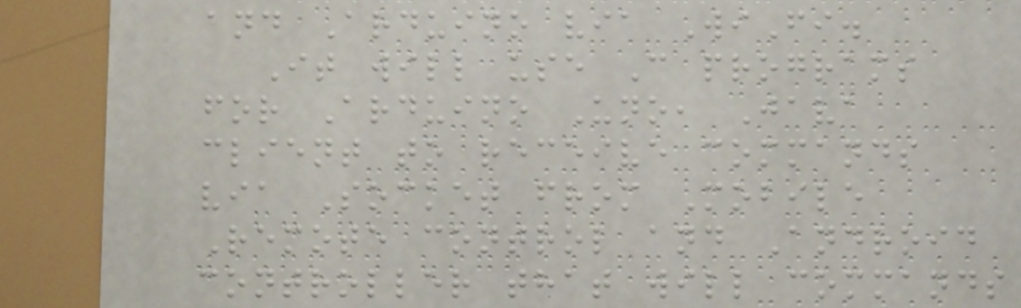and Arduino via WiFi.
It will use C programs
for Arduino Uno, Java
client to receive commands
via Socket from Mobile
Remote control and Android
controller that will commands
